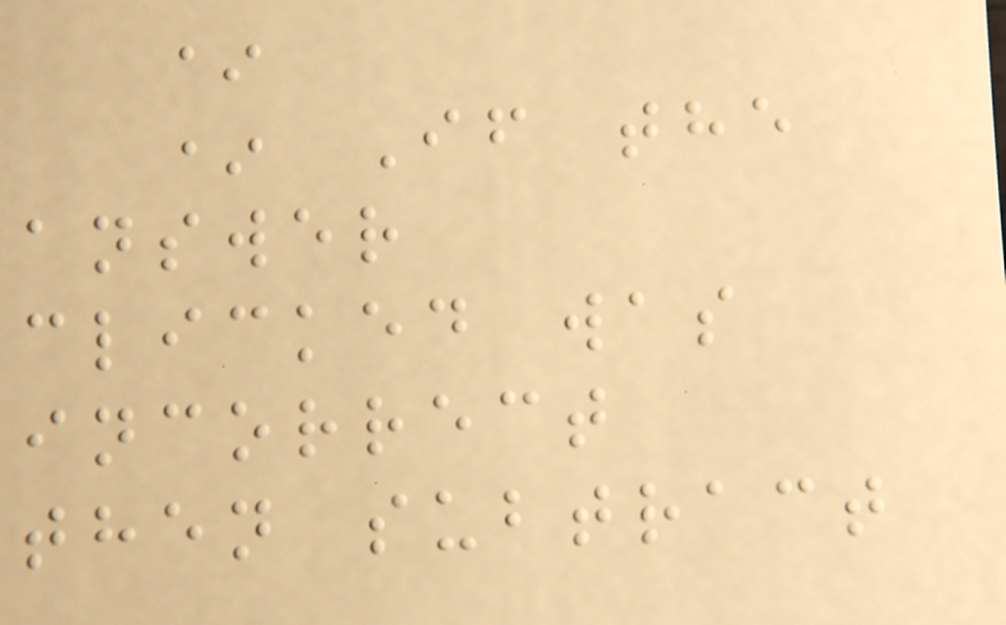*
* If the
answer
clicked was
incorrect
then subtract
